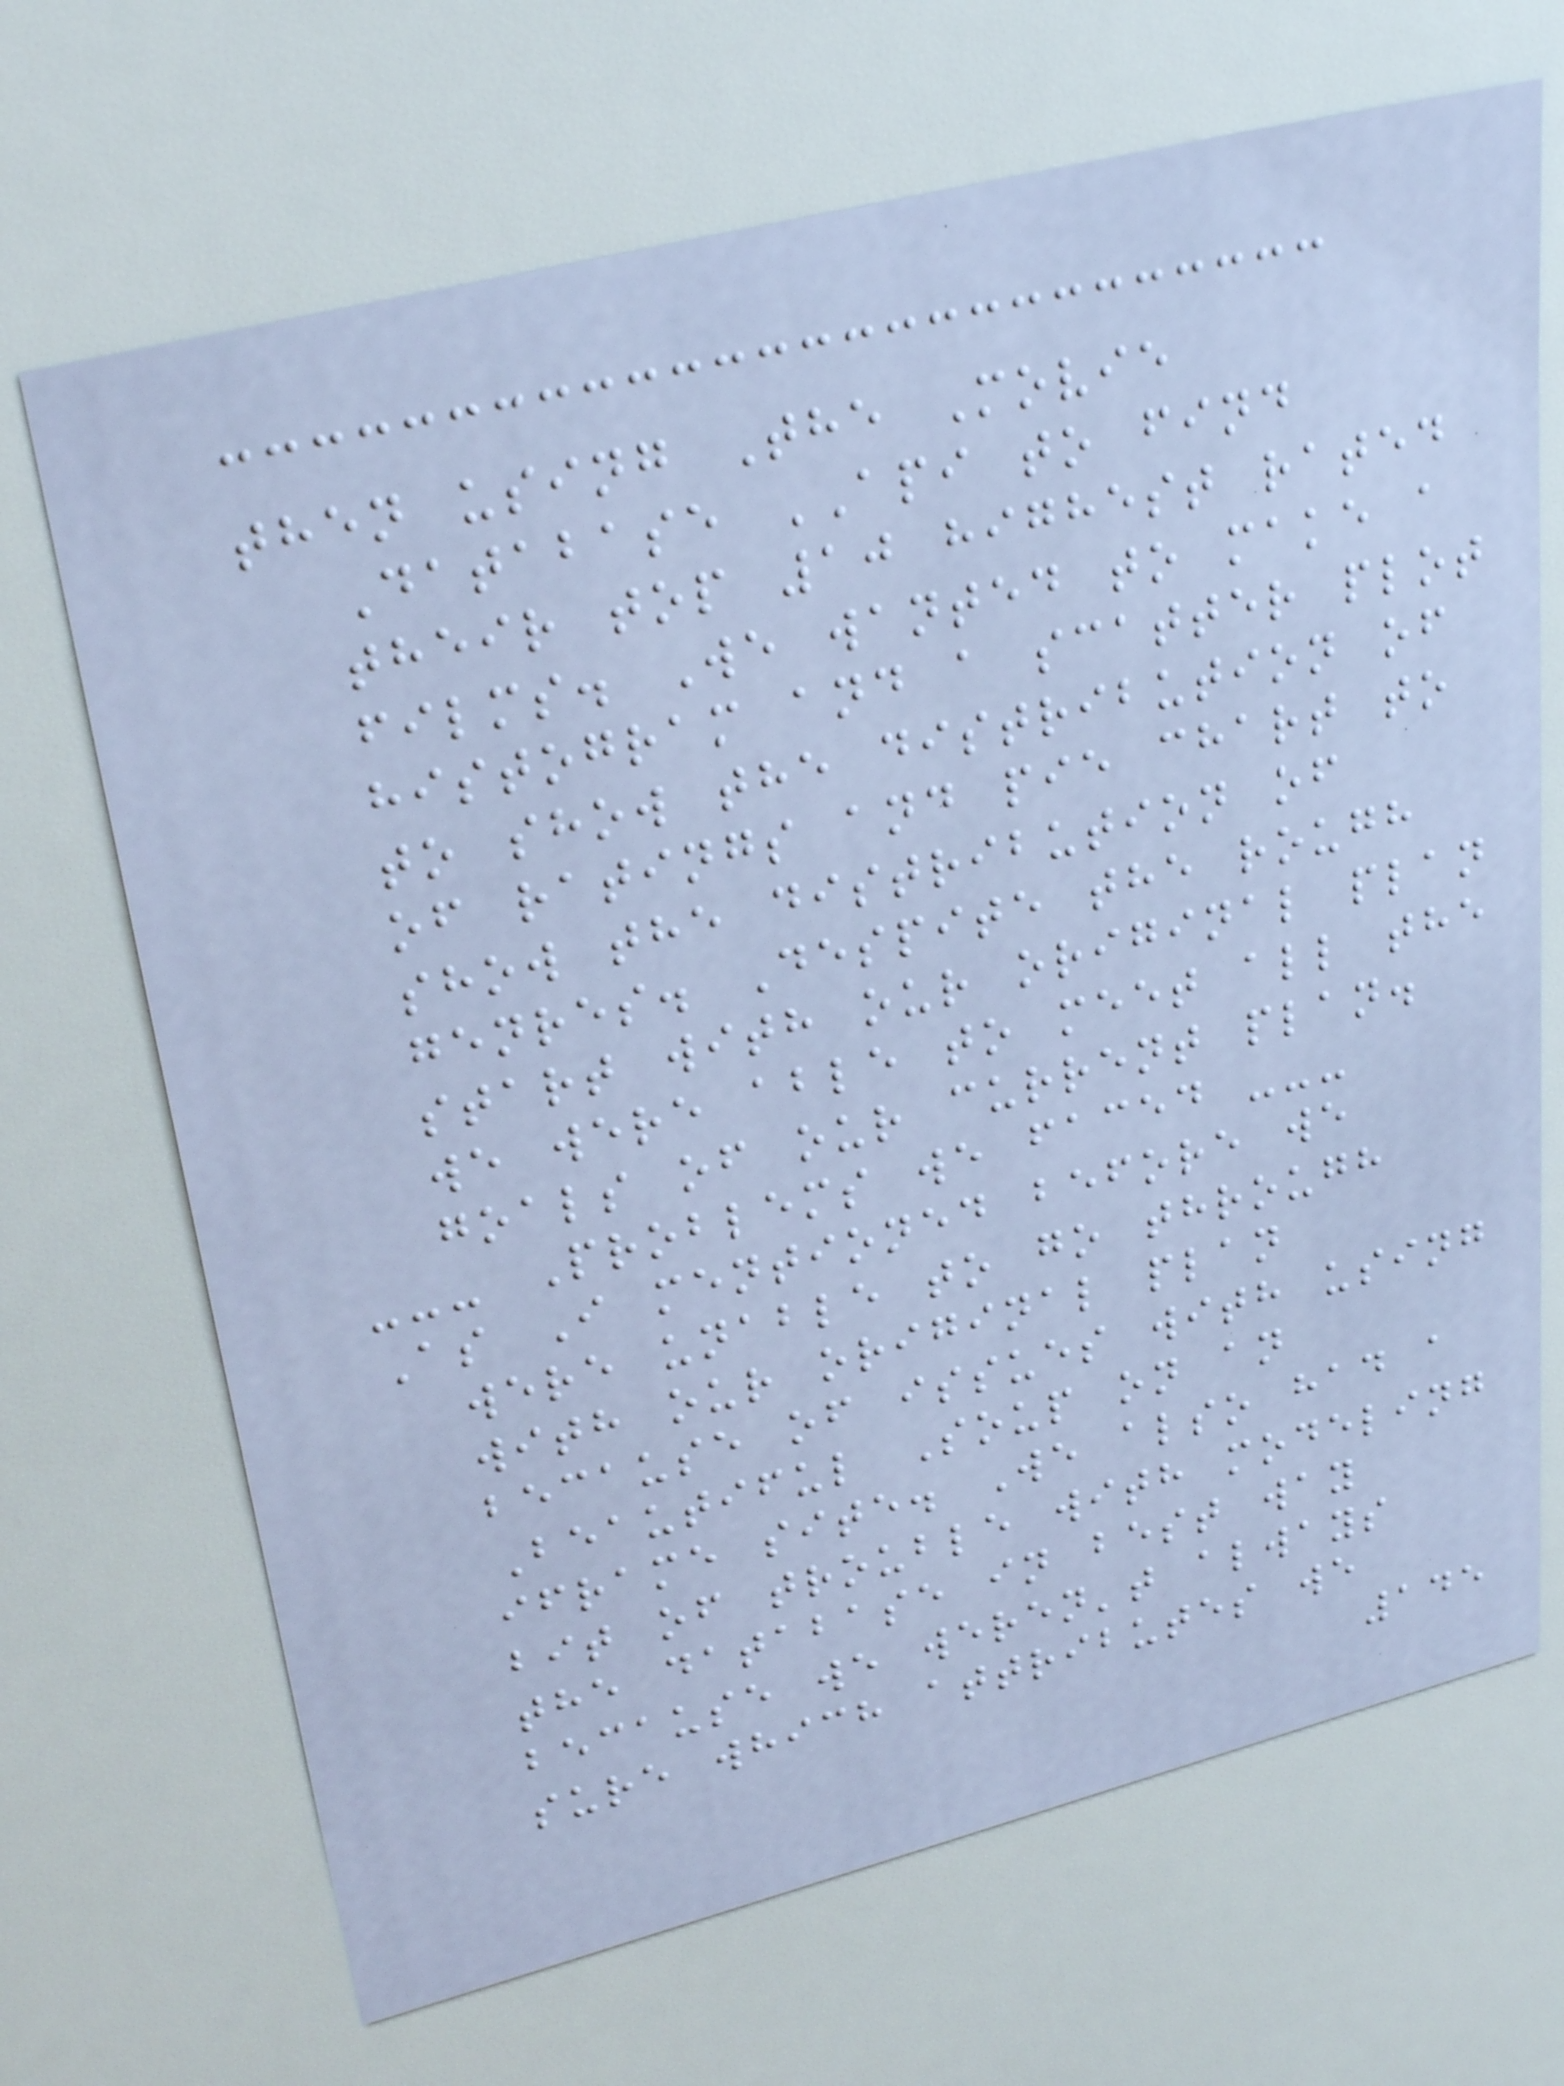then using The Movie
Database API to find
their top 10 highest rated
films. We wanted to make a
histogram and a scatter plot
to show the distribution of
of ratings and pie chart to
show the distribution of
genres. Despite the rough
start with our original plan
we were able to meet all the
goals of our current plan.
--- Problems we faced ---
As I mentioned before we
were unable to go through
with our original plan
because of issues with using
Beautiful Soup on an
iframe site. We also had a
bit of trouble with modeling
the database in best way
because we weren't always
sure which attributes we
145
